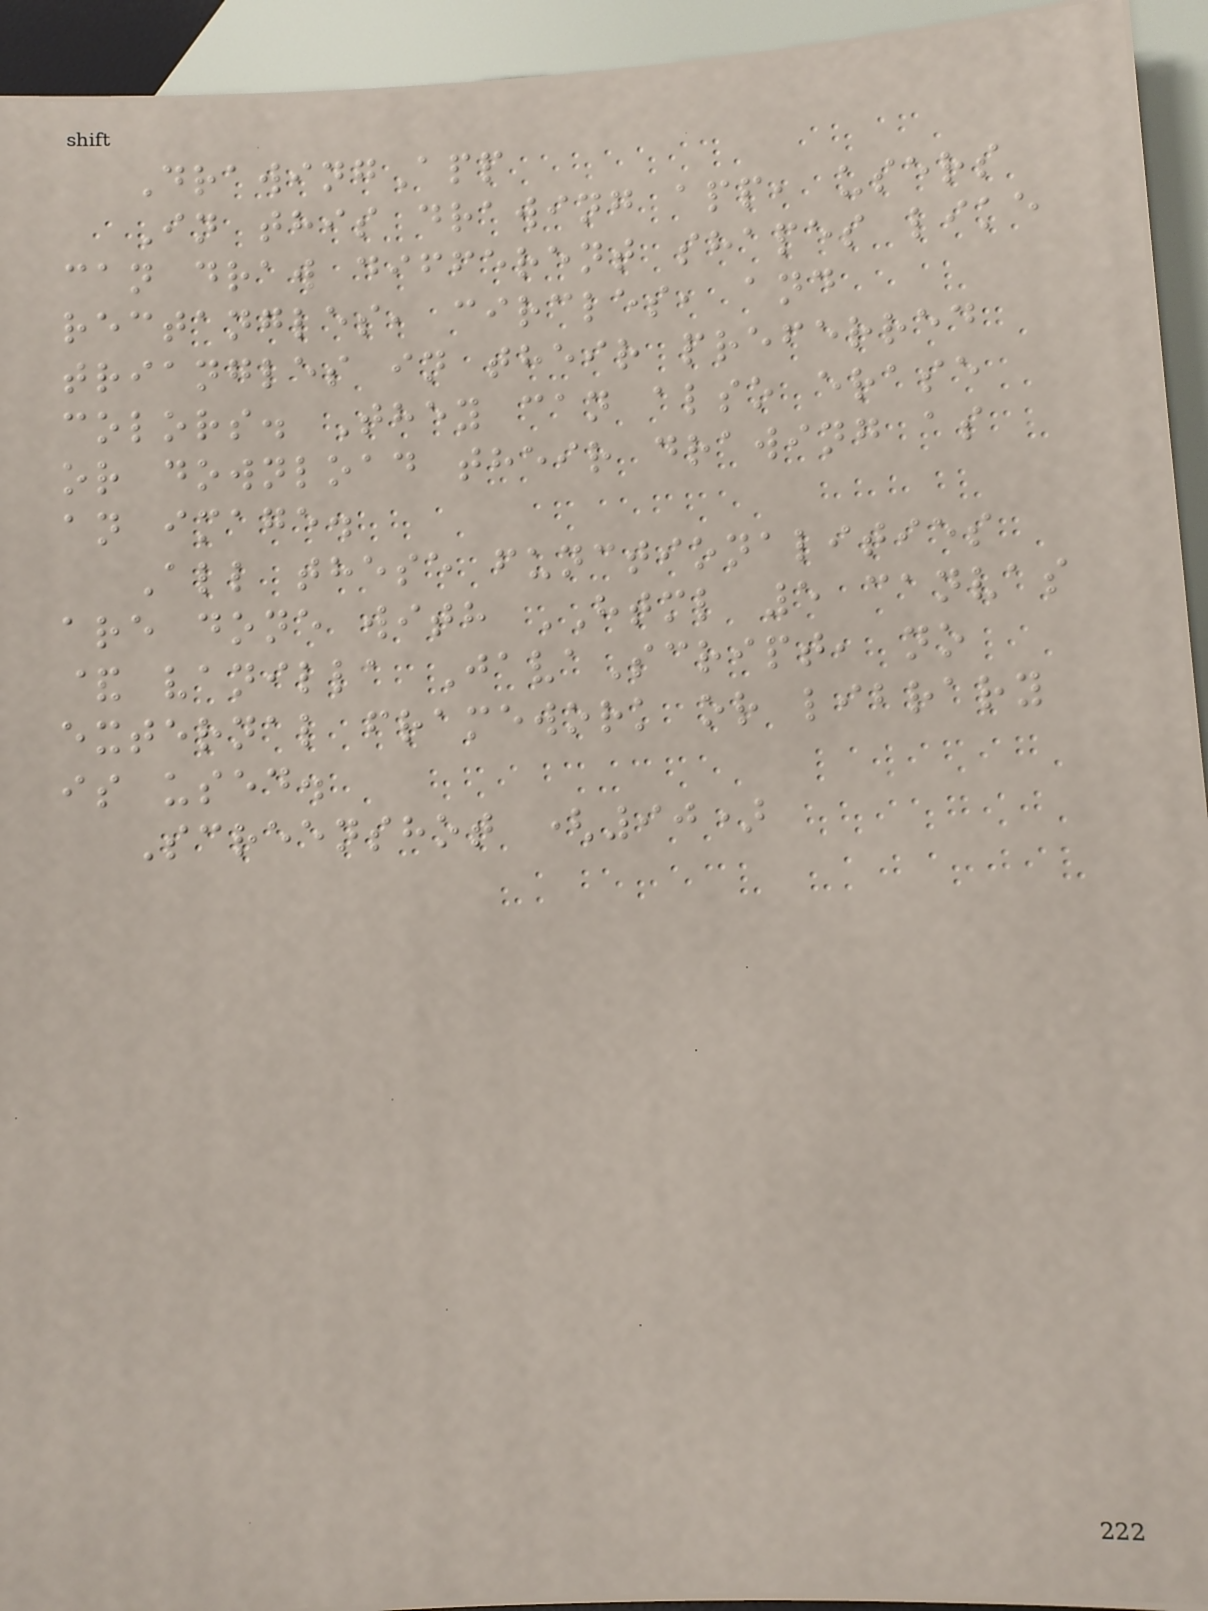DrawingApp
In this drawing app, users
can draw different shapes like
rectangles, circles, and
triangles in their preferred
colors. They can also erase
or download their drawing as
an image.
All these functionalities
are done with HTML 5 canvas
& vanilla JavaScript, no
external framework or library
is used.
Screenshot (90)
